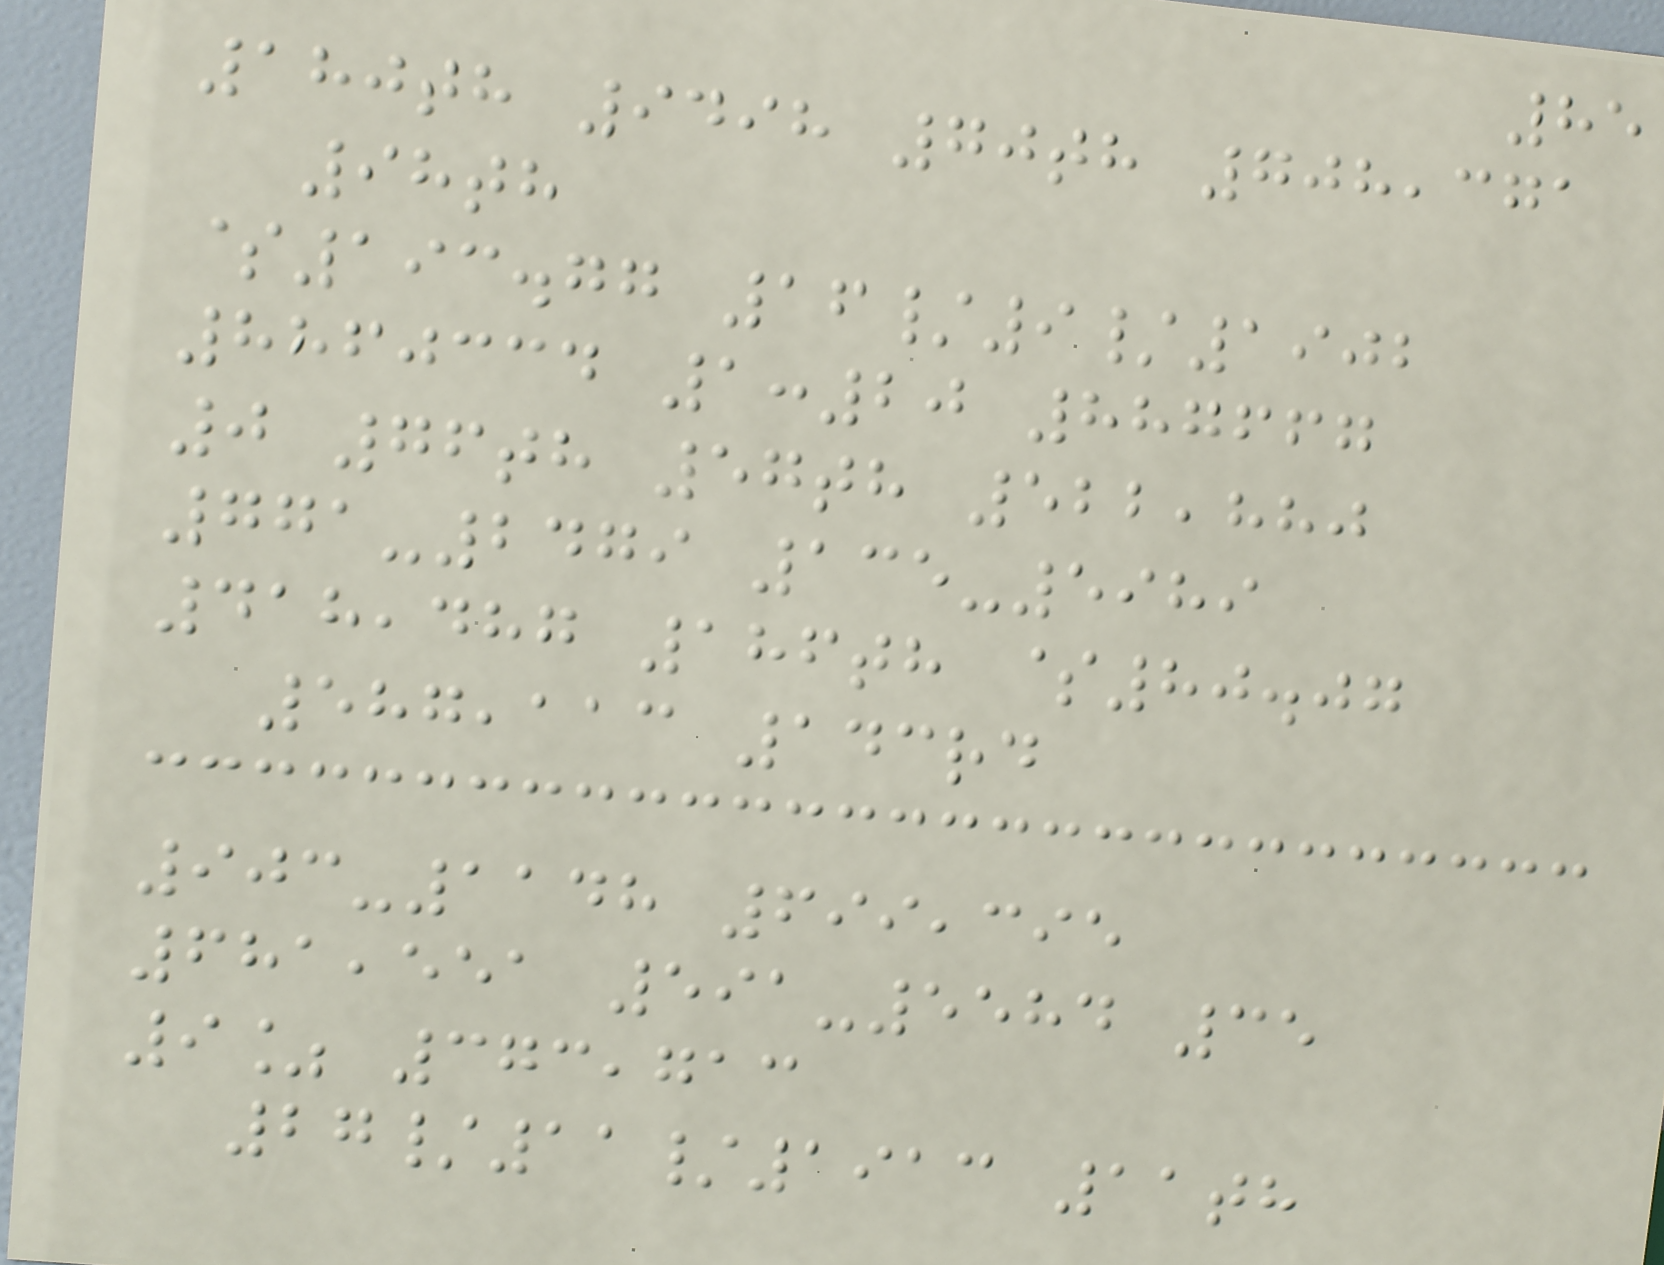85
180th 9498 70th 708,371
98th
$193.77 16/9/1902
8860334 1:20 887667
0 76th 57th 522,880
771-2479 135-5989
418,487 186th $80.07
587,113 143rd
903-1148 699,395
681,551 591-5584 35
9% 373,713
27/11/1913 11th
